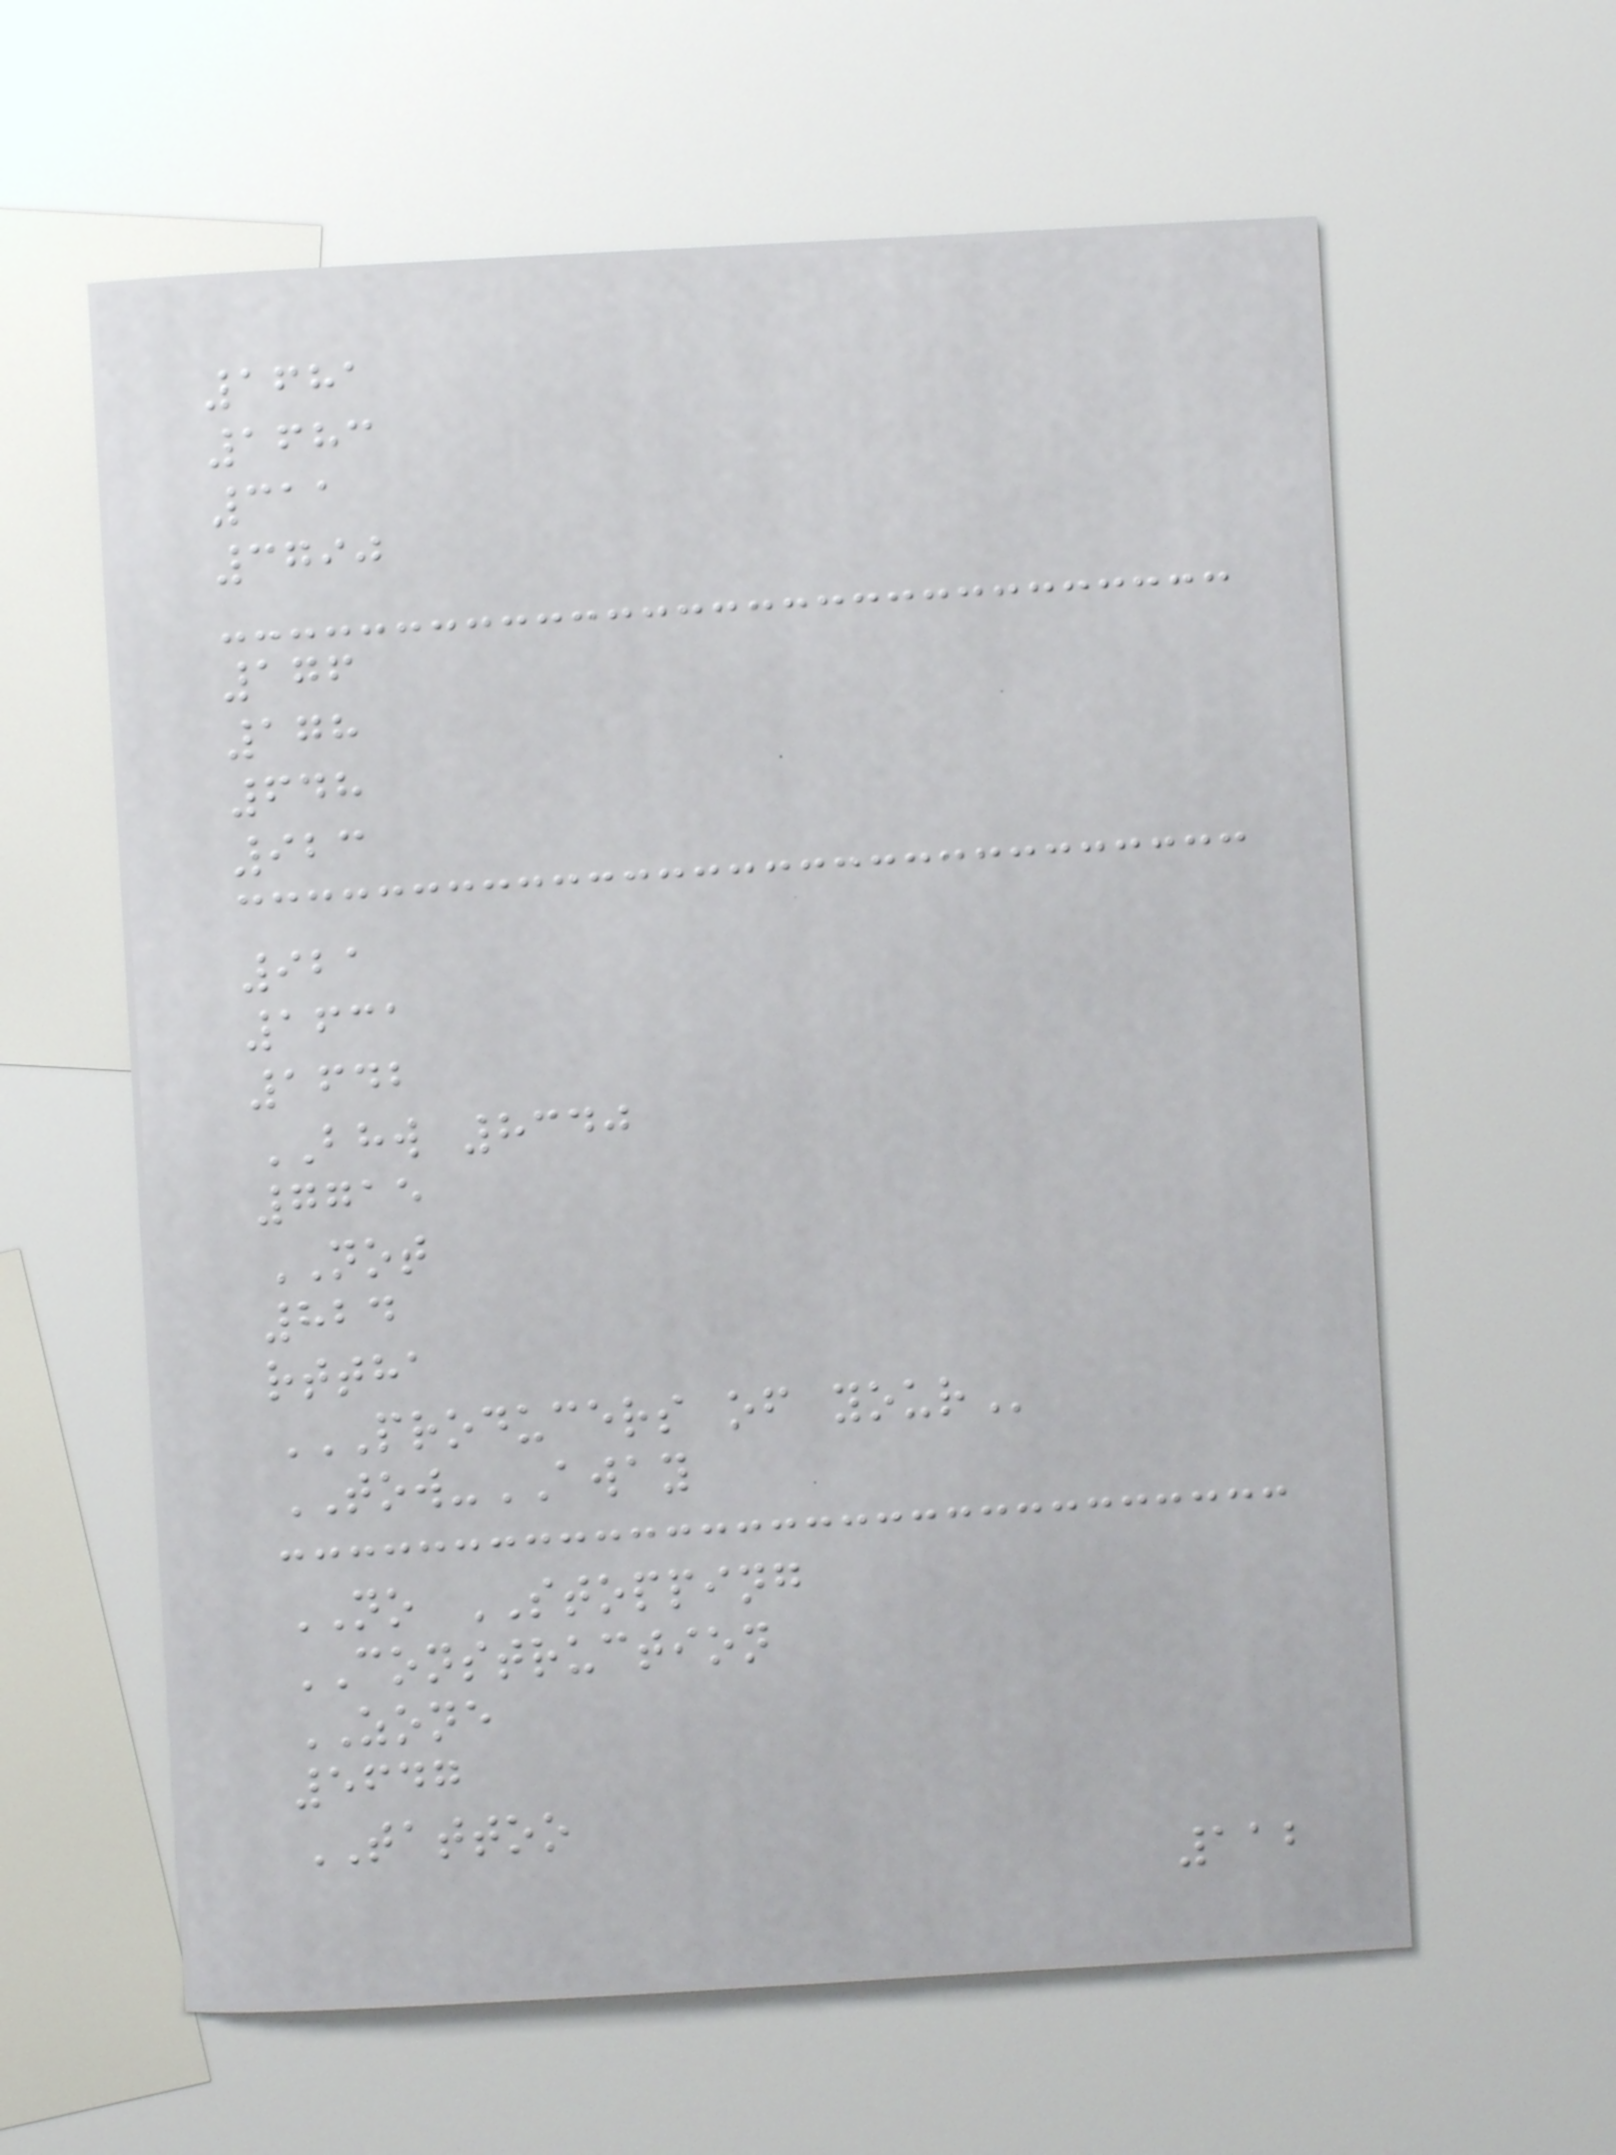1681
1683
311
3790
176
178
648
923
921
1631
1642
BHW 8340
7715
NOT
824
rttha
PRODUCERS OF YOUR
TOW-AWAY
NO STOPPING
CONSTRUCTION
ZONE
5647
TATTOO
112
